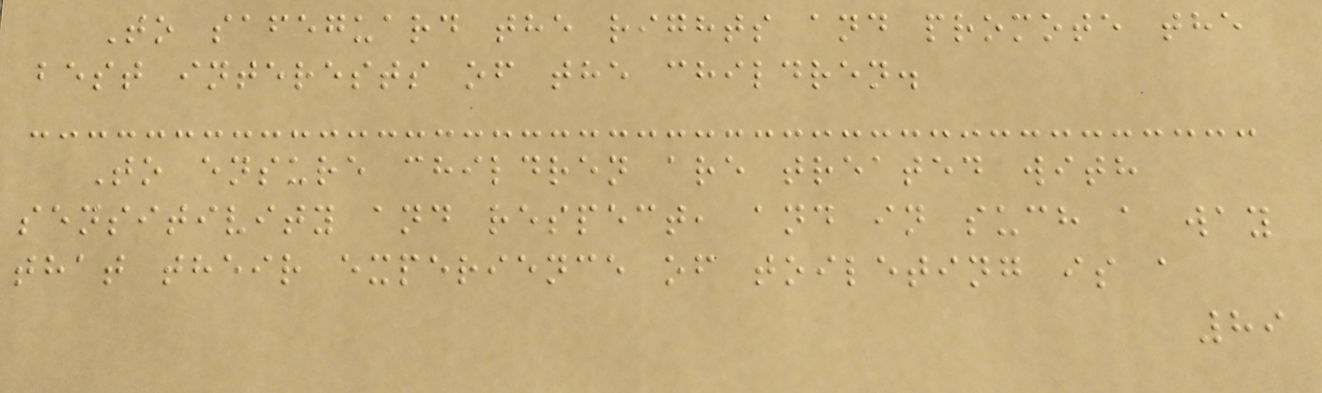To safeguard the rights and promote the
best interests of the children.
To ensure children are treated with
sensitivity and respect, and in such a way
that their experience of toileting is a
89
